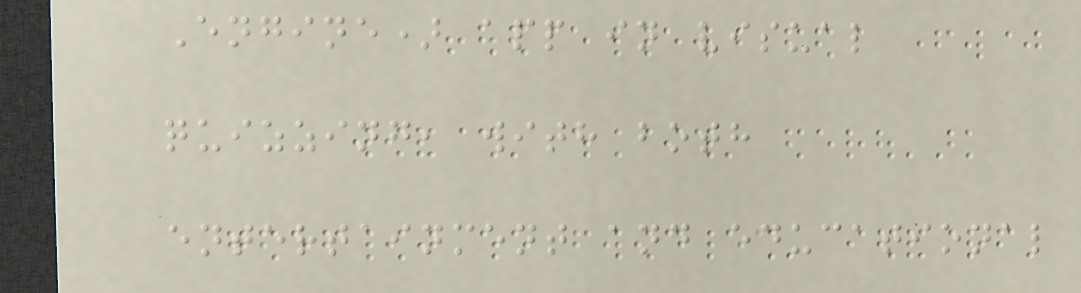Engine) app in visual
quizzing, with both
entertainment and educational
